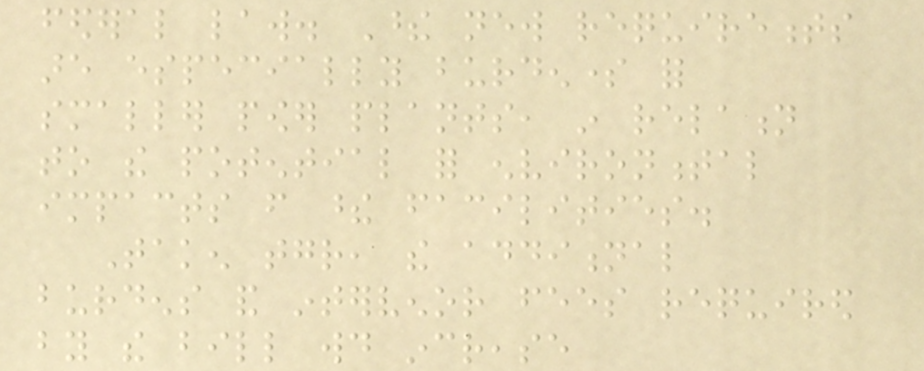federal law. These new requirements
are especially burdensome for
smaller power plants, in relation
to the potential for environmental
impacts from these facilities.
Taken together, the additional
burdens and intervenor fees required
by the bill would increase
